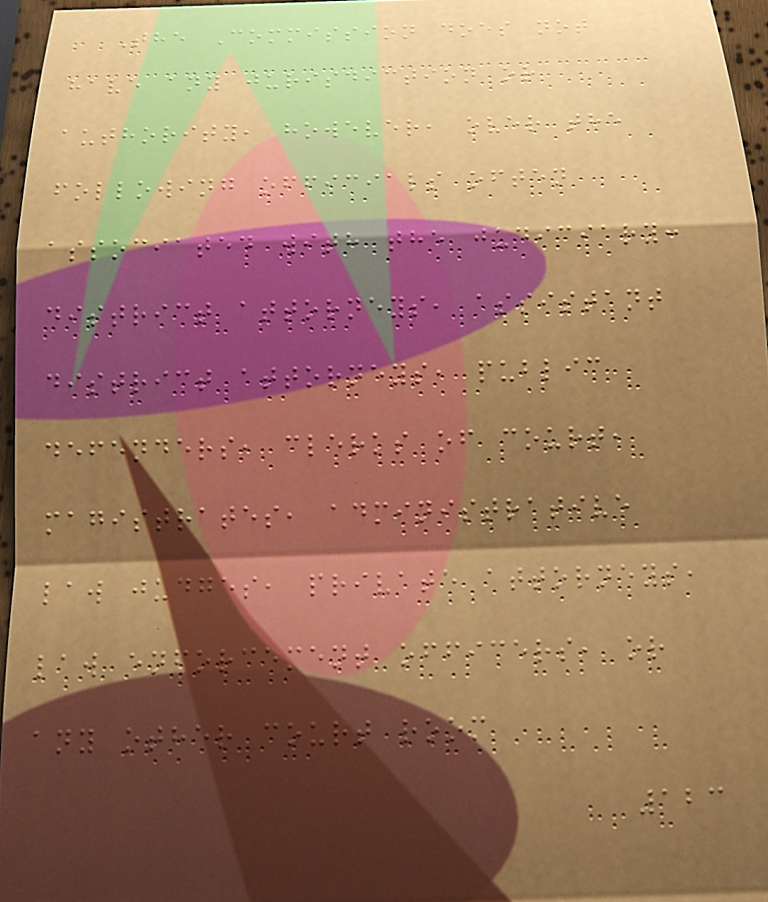The Commission does not
have any jurisdiction or
authority, however, over the
following officials often
associated with the judiciary:
district attorneys, assistant
district attorneys, public
defenders, clerks of court,
magistrates, administrative
law judges, private attorneys,
law enforcement officers, or
any other court room
123
